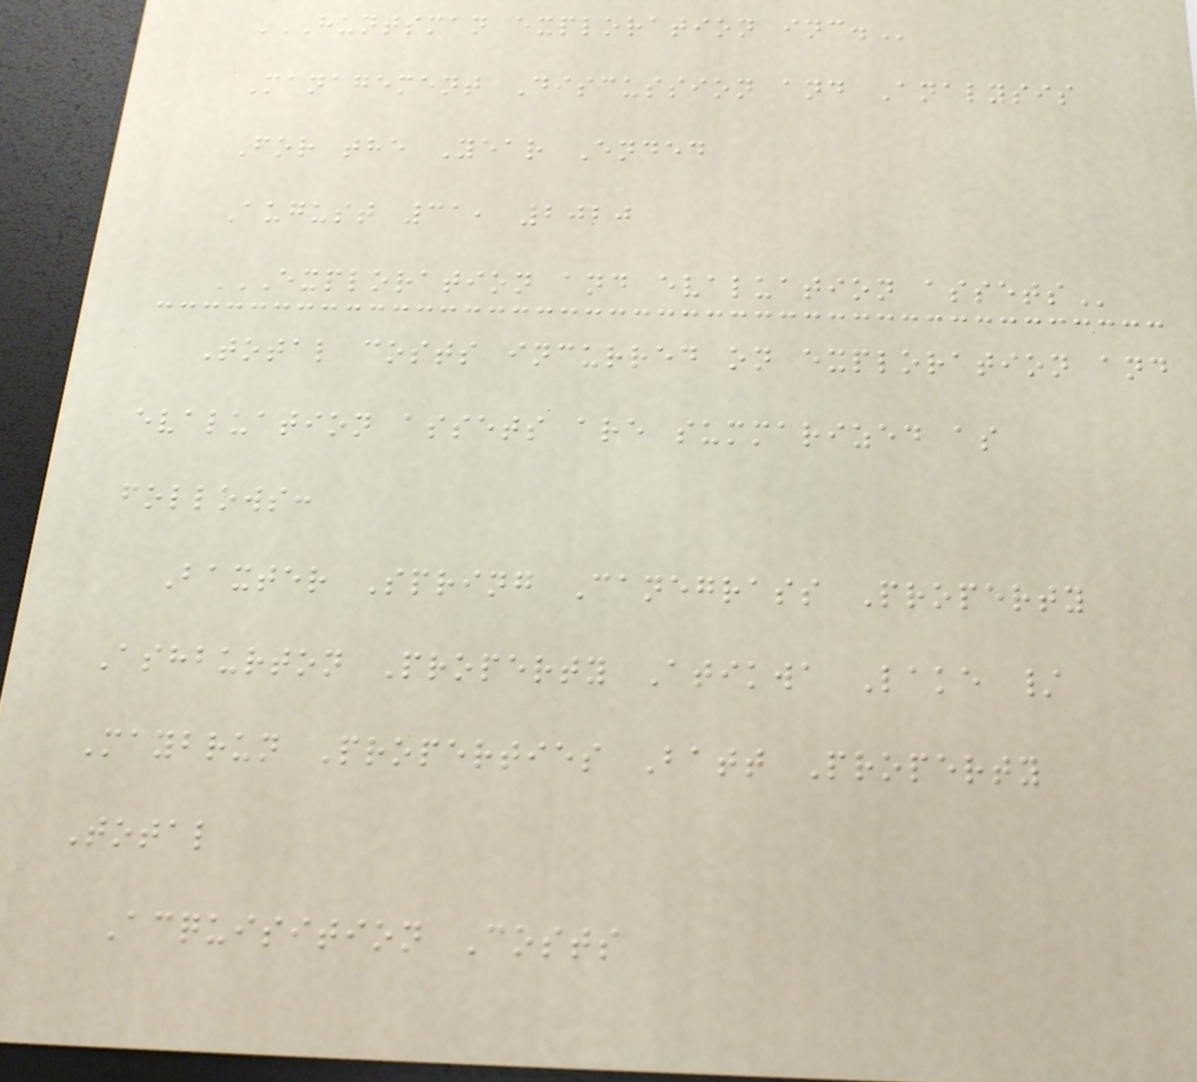HUNTSMAN EXPLORATION INC.
Management Discussion and Analysis
For the Year Ended
August 31, 2020
EXPLORATION AND EVALUATION ASSETS
Total costs incurred on exploration and
evaluation assets are summarized as
follows:
Baxter Spring Canegrass Property
Ashburton Property Atikwa Lake /
Maybrun Properties Batt Property
Total
Acquisition Costs
